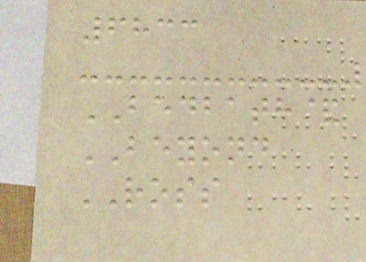6833
BEDBATH&
BEYOND
ROSS
